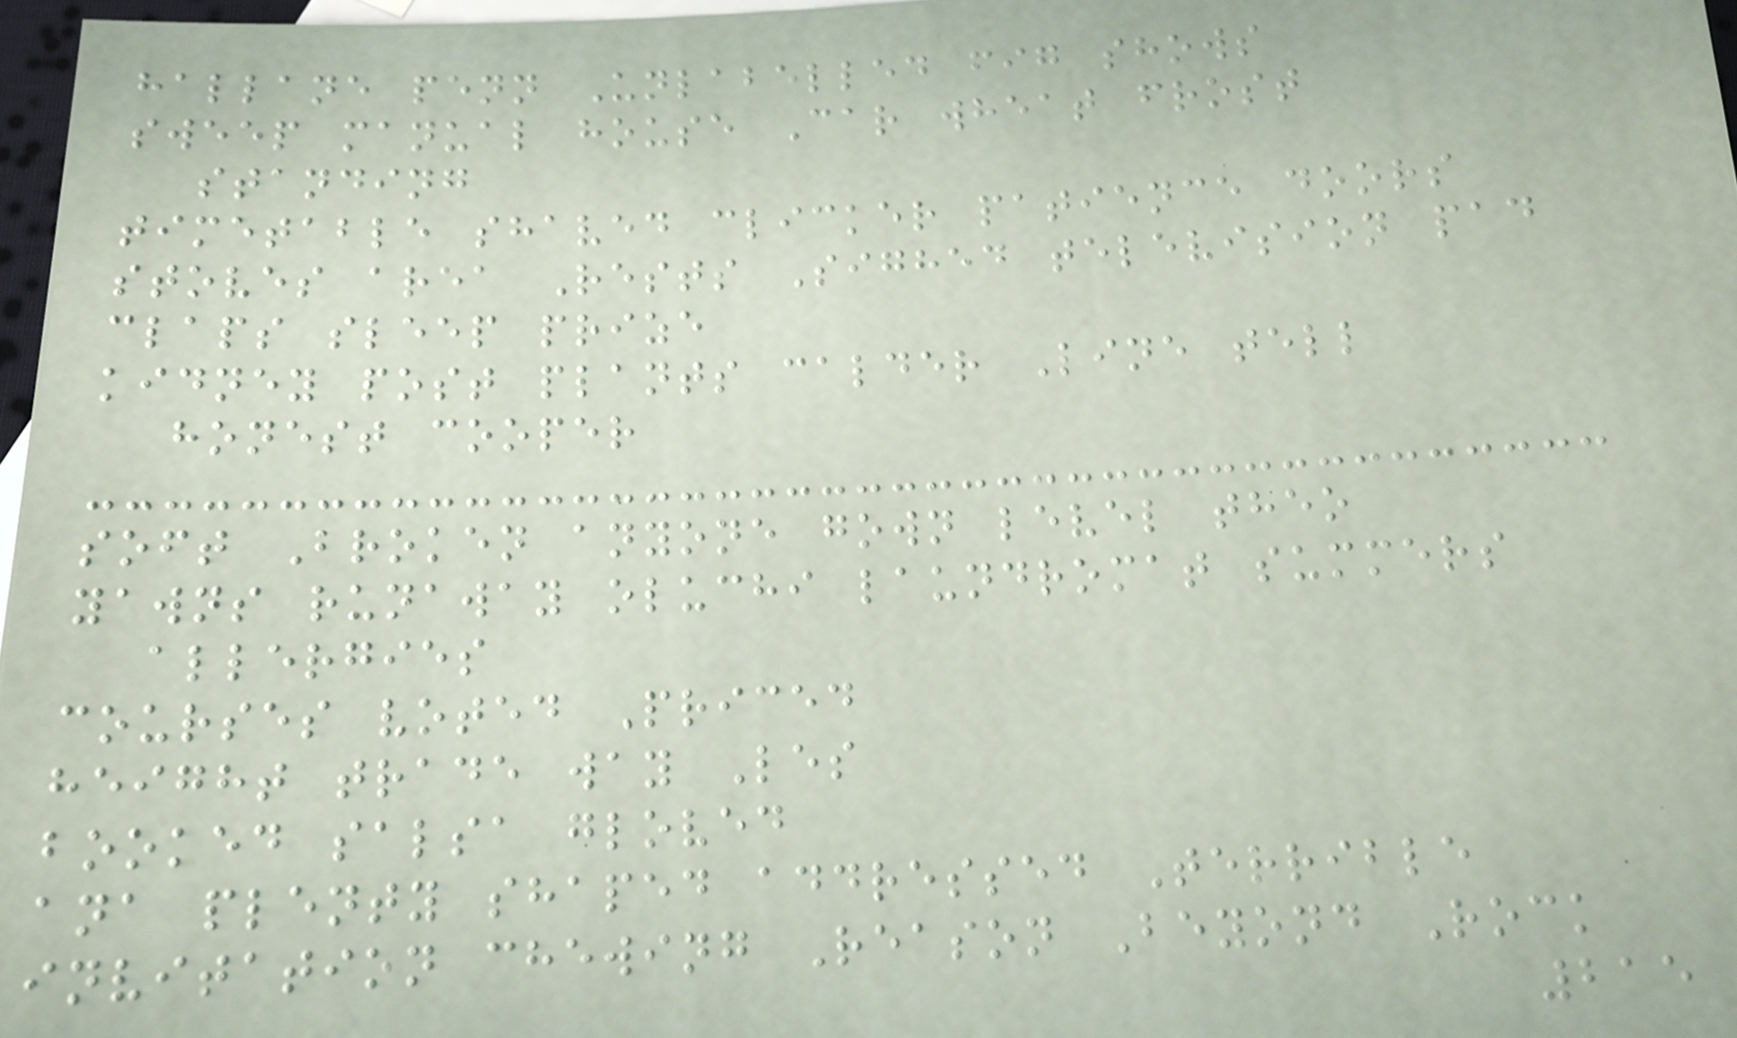hallane penn Unlabelled fig shows
sweep manual house Car wheat frost
standing
timetable shaved clicker patience doors
stoves area Rests Sighed television pad
claps sleep prize
kidney post plants calder Line tell
honest cooper
soft Broken anyone gown level theo
yawns runaway oluchi laundromat summers
allergies
courses voted Priced
height trade way Les
booked salsa gloved
ana plenty shaped addressed Terrible
invitation chewing Reason Beyond Rock
215
